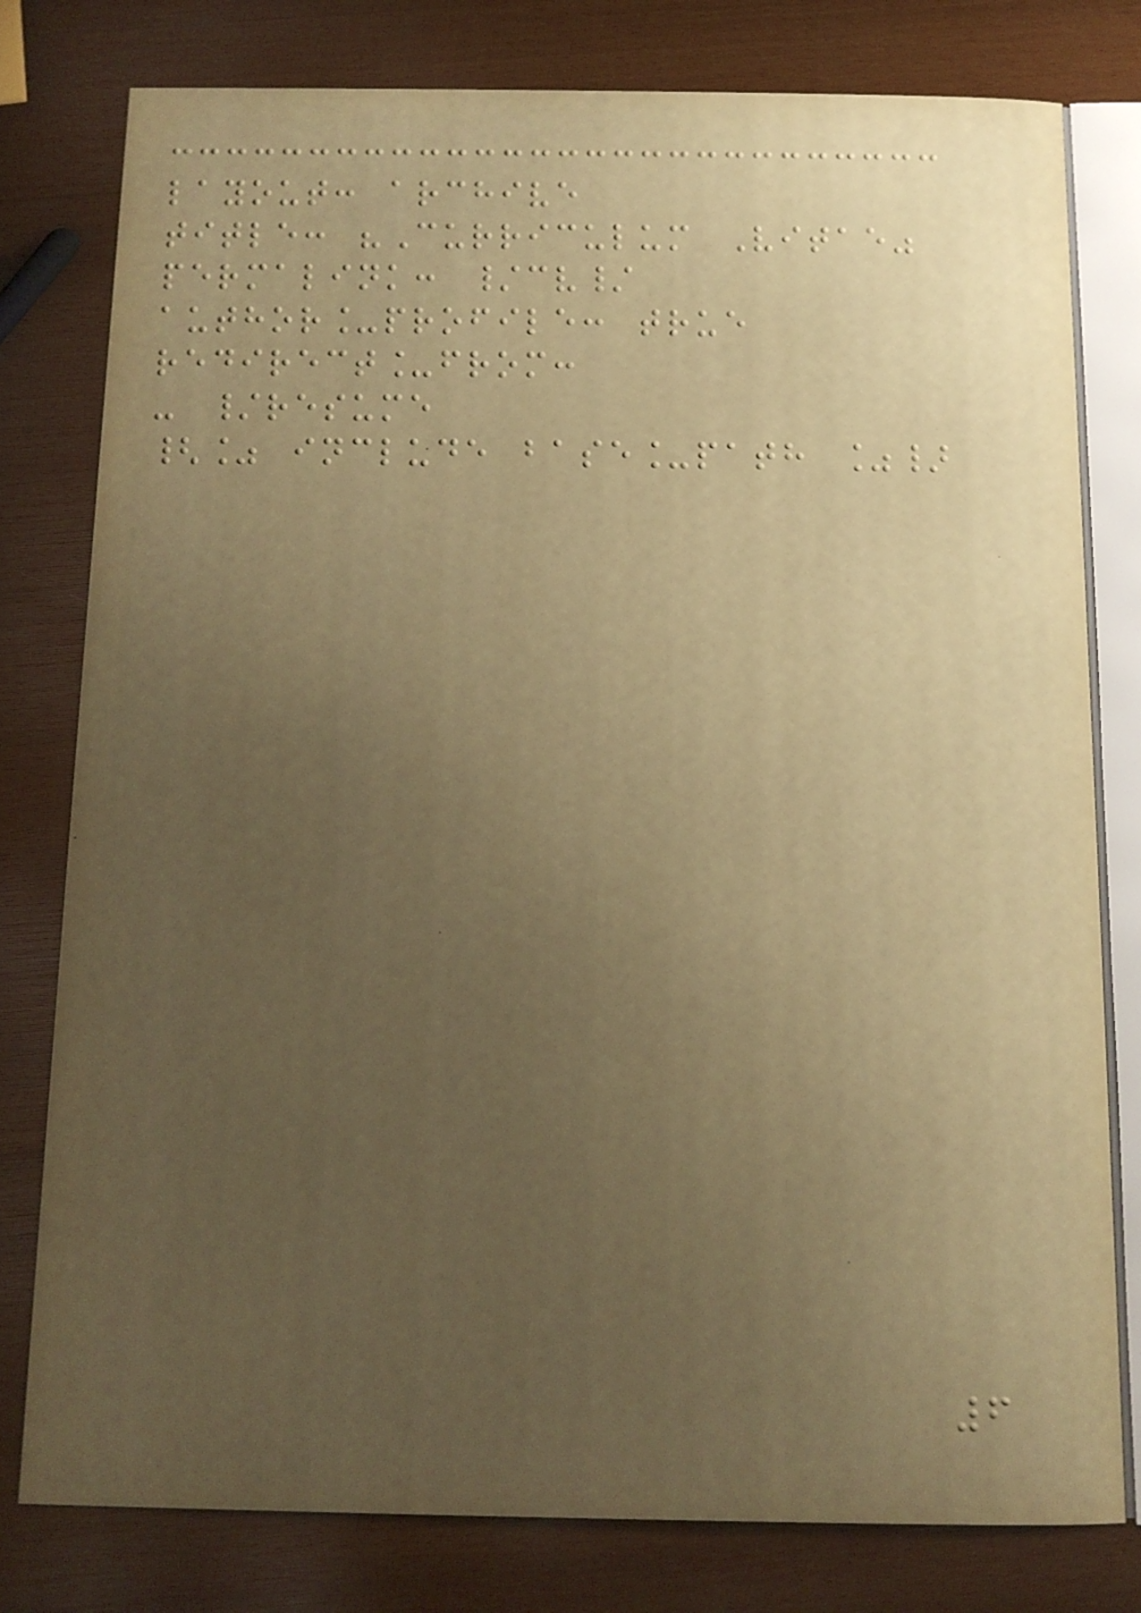layout: archive
title: "Curriculum Vitae"
permalink: /cv/
author_profile: true
redirect_from:
- /resume
{% include base_path %}
6
